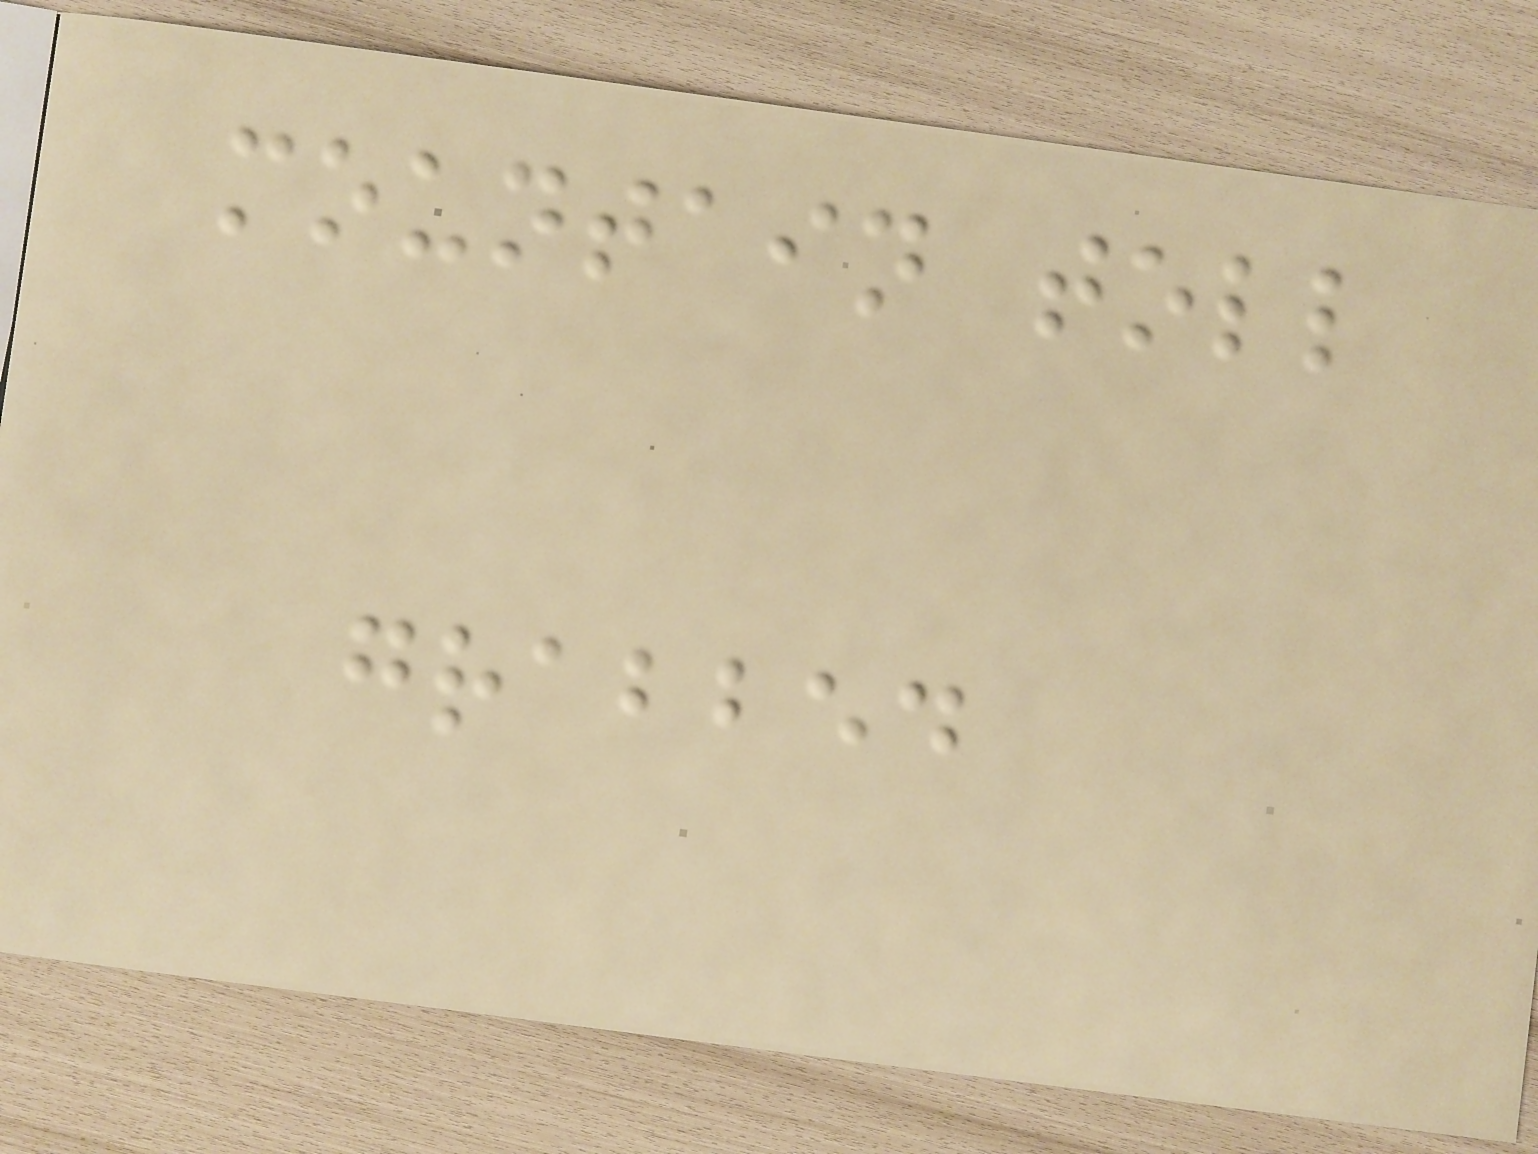mountain toll
grabbed
